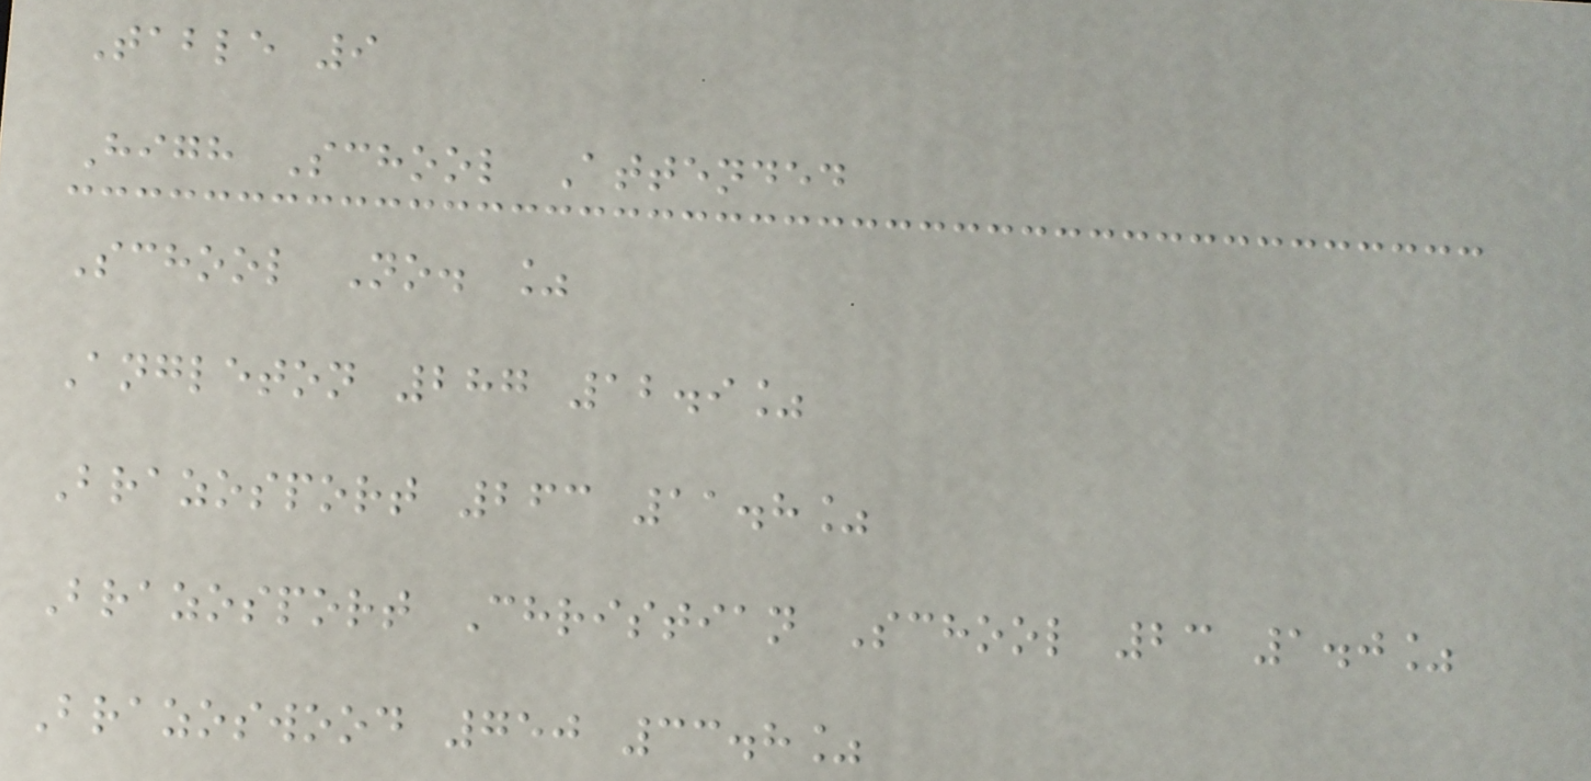Table 9
High School Attended
School No. %
Angleton 287 12.9%
Brazosport 263 11.8%
Brazosport Christian School 23 1.0%
Brazoswood 750 33.8%
